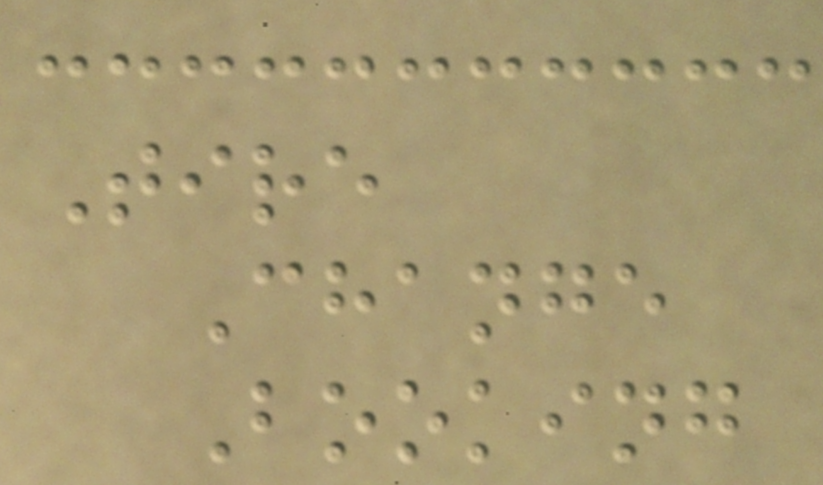Tire
Change
Booking
